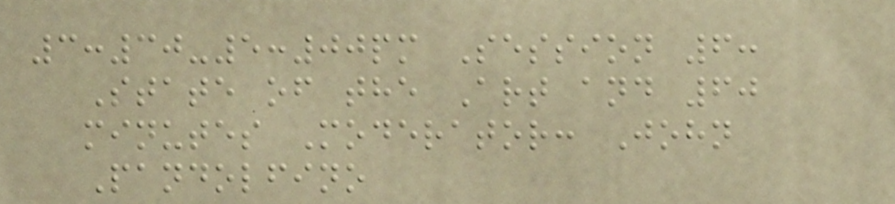3:30-5:00pm Session 6:
State of the Art and 60
minutes Moderator: John
Pandolfino
